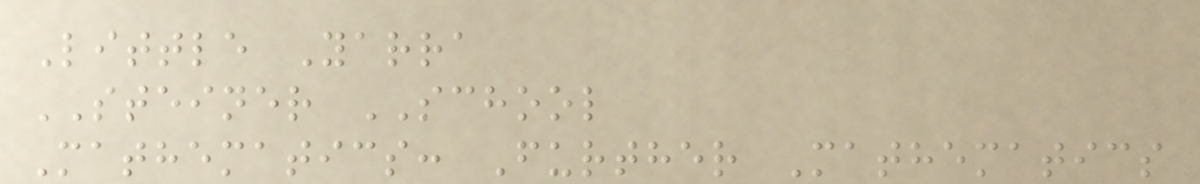Little Yarra
STEINER SCHOOL
Mathematics: Further Mathematics
